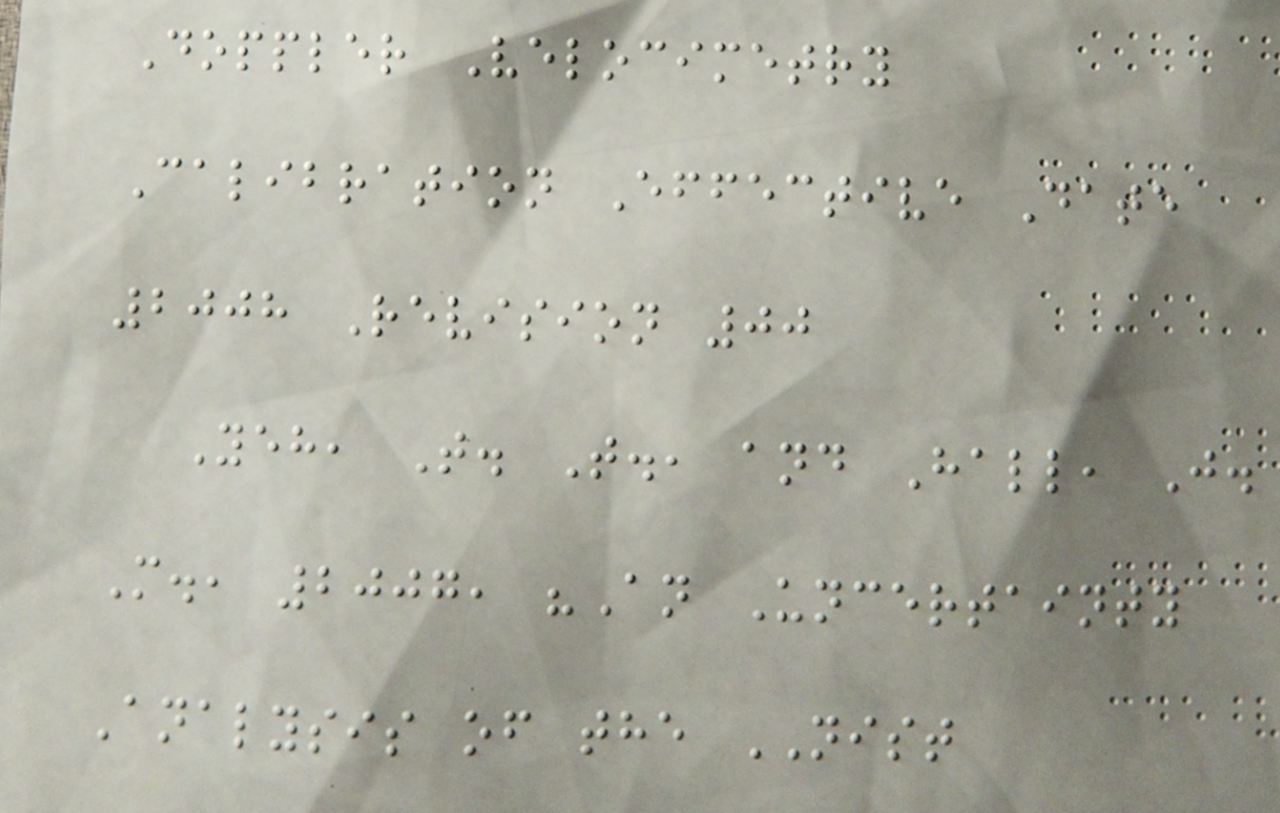Doppler Velocimetry
Calibration Effective Date
2008 Revision 00
Yeh, T. T., and Hall, J.
M., 2007, "An Uncertainty
Analysis of the NIST
